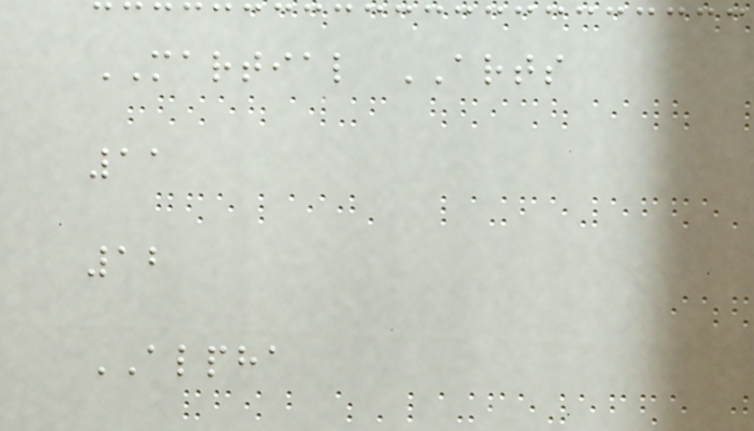MARTIAL ARTS
11
12
ALPHA
